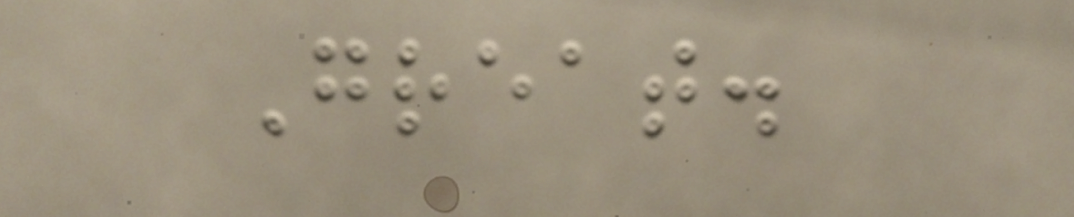Great.
